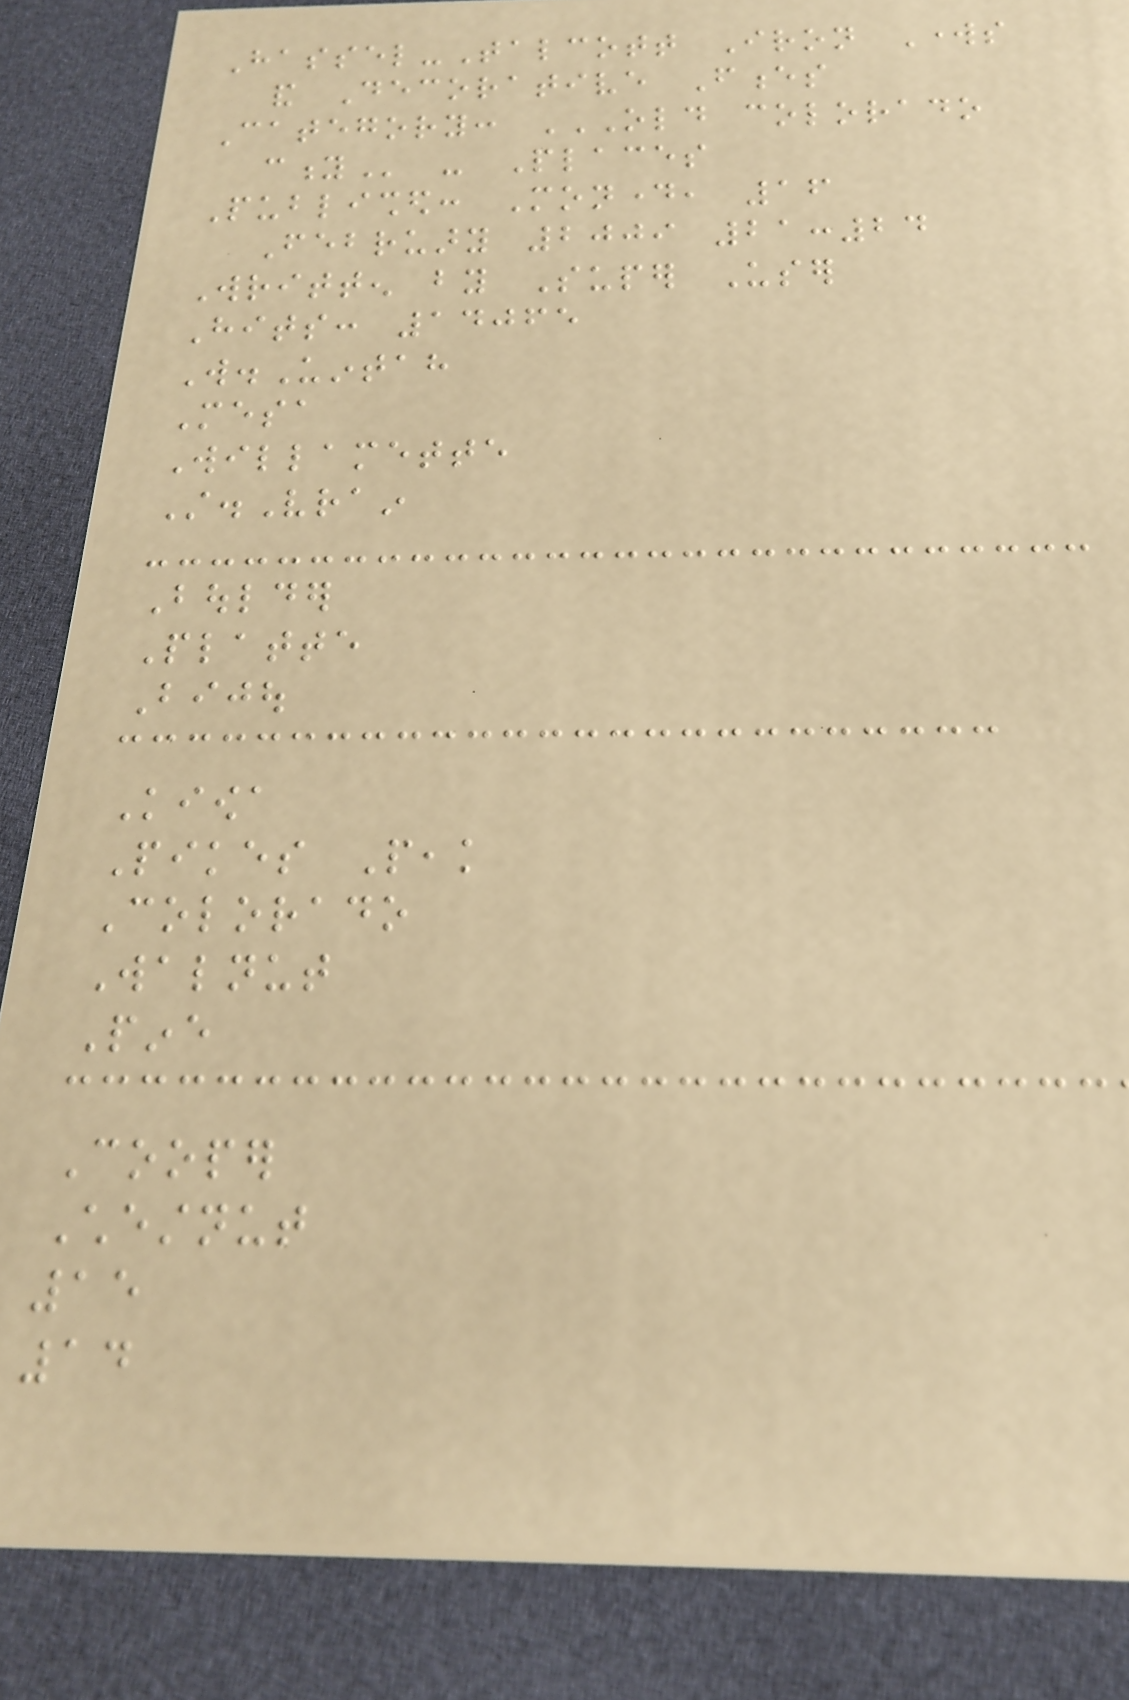Hassel-Talcott Iron Works
and Decorative Fences
Category: OLD COLORADO
CITY - Places
Published: Monday, 16
February 2009 21:24
Written by Super User
Hits: 14065
W.Uintah
Mesa
Willamette
St.Vrain
Boulder
Platte
Bijou
Kiowa
Pikes Peak
Colorado
Walnut
Pine
Cooper
Chestnut
15
14
